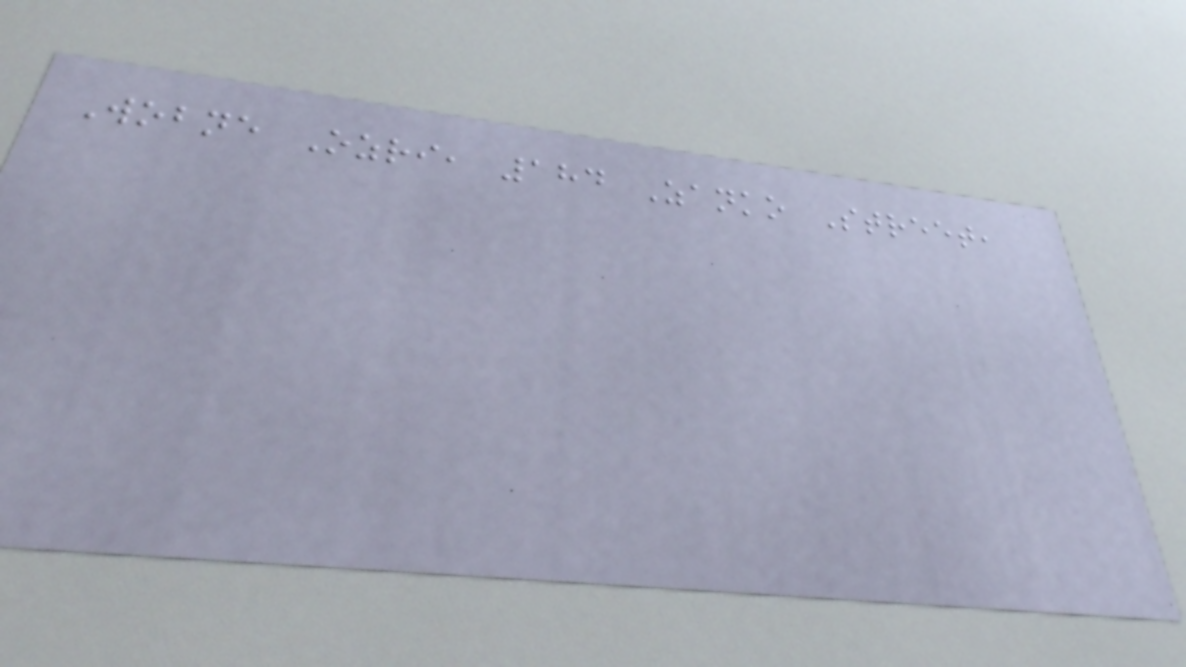Wobne Ozri, 184 Zanko Street,
